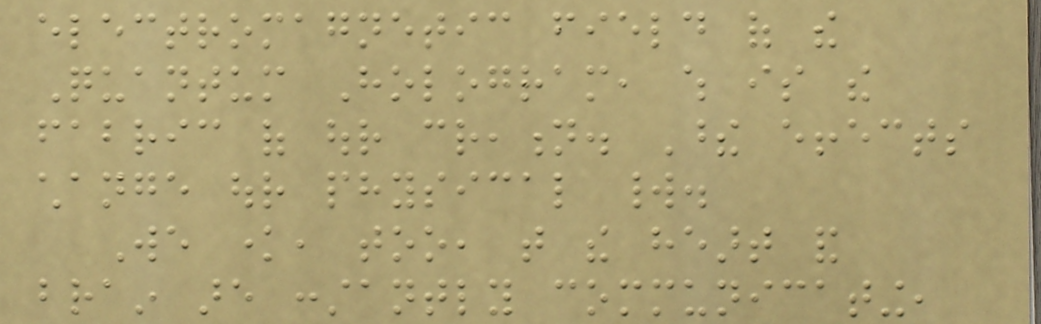electromagnetic field of the
Quantum Hologram, which is the
fabric of our creation. These effects
change our physical world.
We know, too, that the heart and
brain are constantly communicating,
